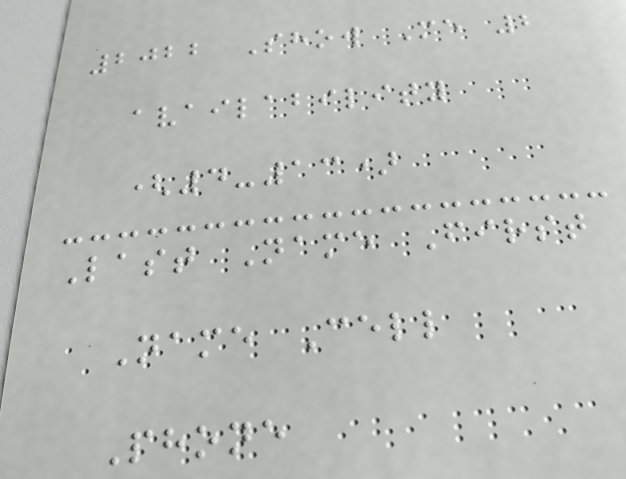2022 Show Me 2
availability
(4-13)
Last Name First
Name Cell
Phone
